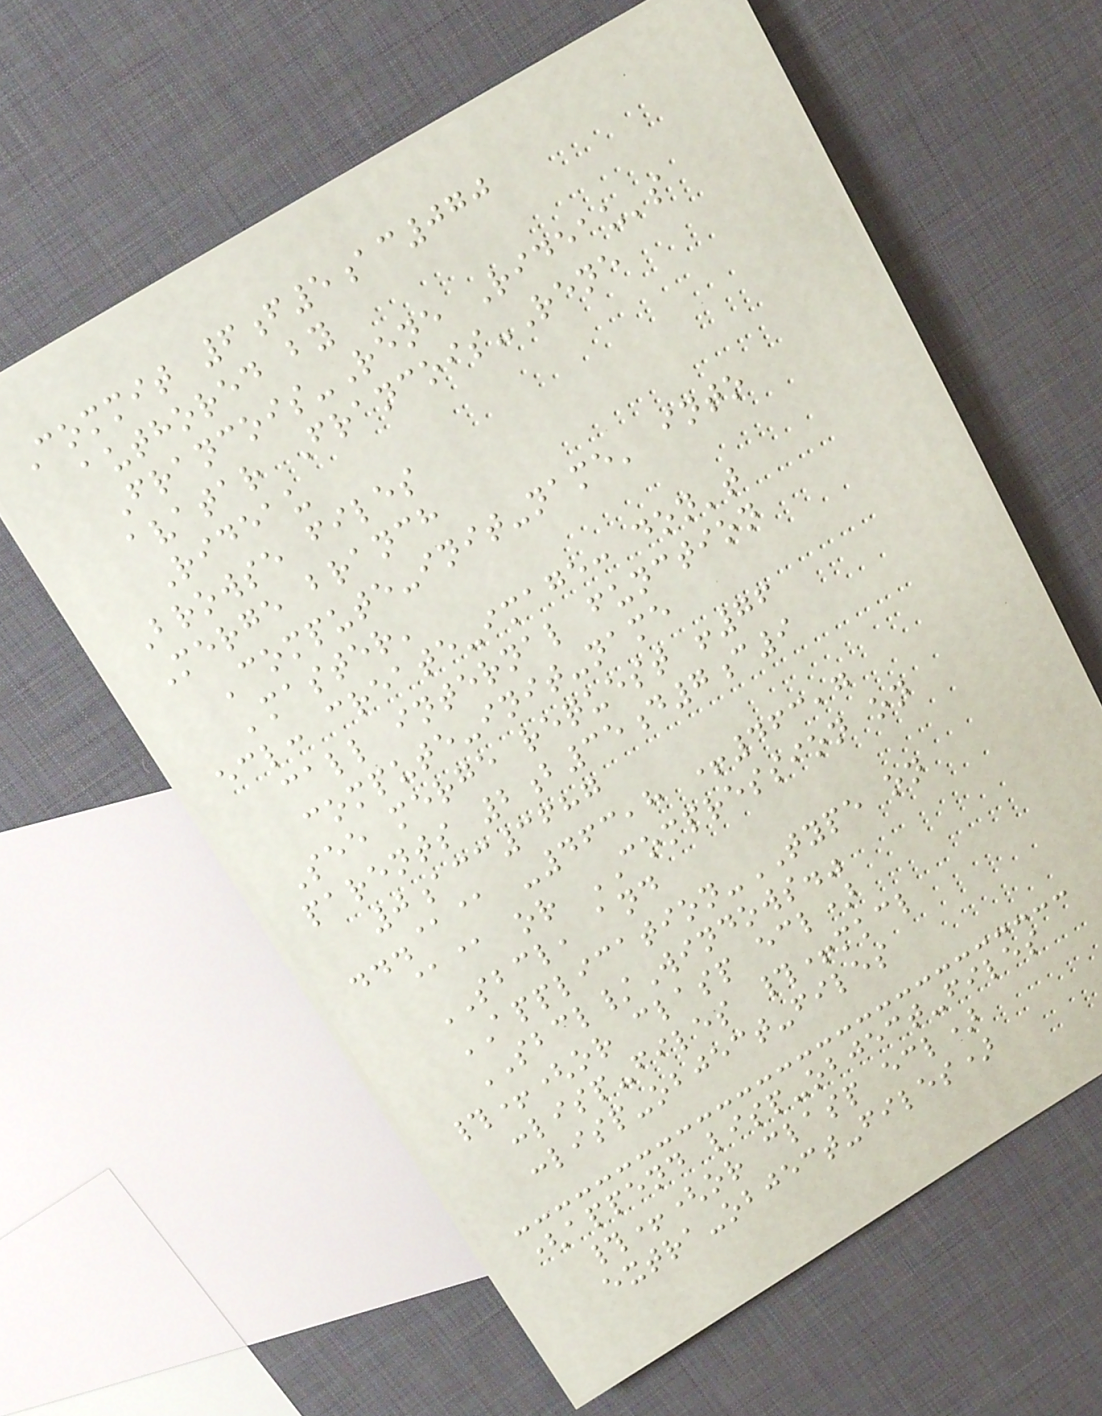Commit 6f5ac070
authored by
Francois-Rene Rideau's
avatar Francois-Rene
Rideau
Browse files
Merge branch
'compute-init-name' into
'master'
ecl: create-image: don't
call internal function
compute-init-name
See merge request !76
parents 2b35d7c9
0acc3687
...@@ -463,8 +463,7
@@ or COMPRESSION on
SBCL, and
APPLICATION-TYPE on
SBCL/Windows."
#+(or clasp ecl)
:lisp-files #+mkcl
:lisp-object-files
(append lisp-object-files
#+(or clasp ecl)
extra-object-files)
